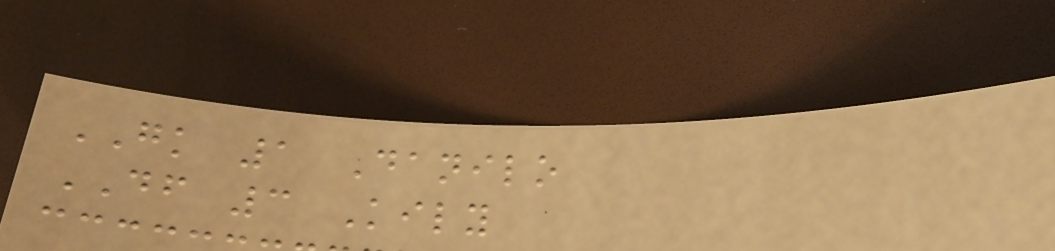GK 1 Danilo
DF 3 Kily
